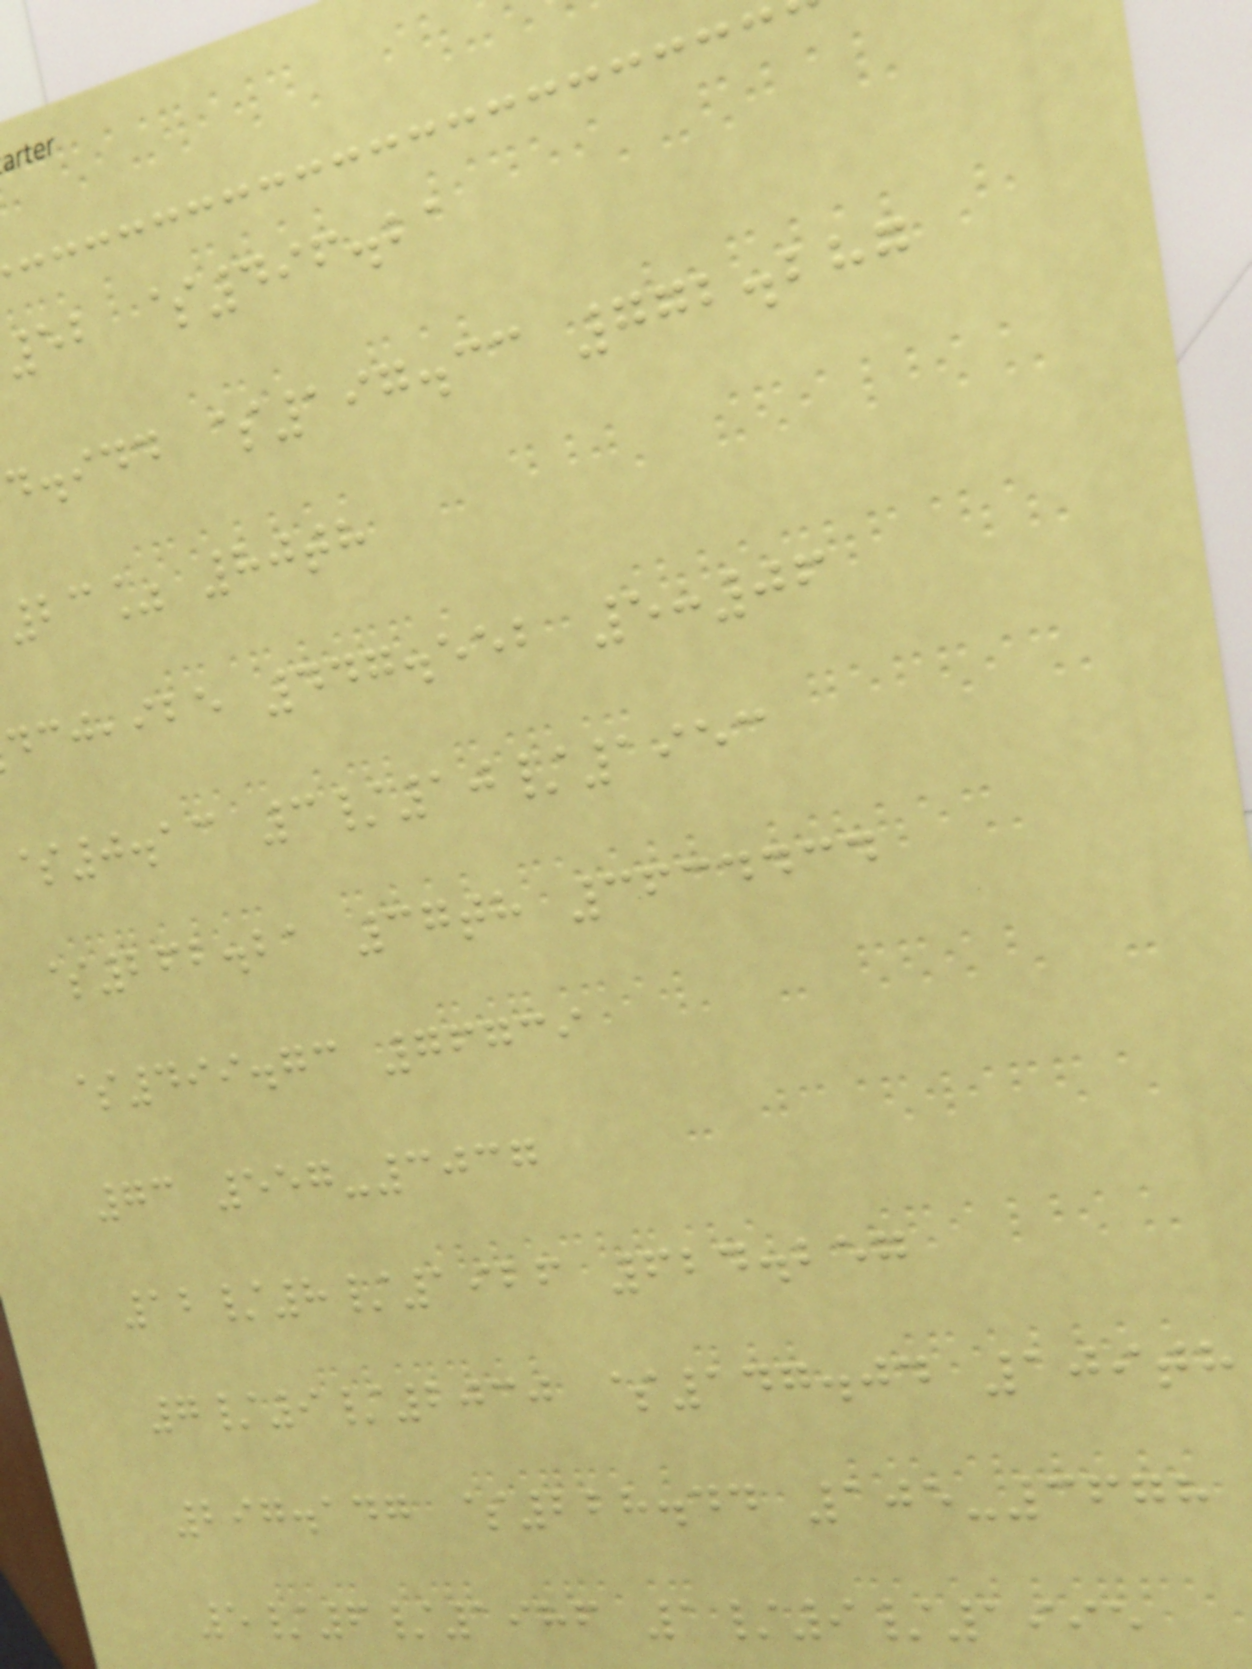52 $496.21
d.idd $197.33 772.287
23% 80th
,ibe 447.552 5:06
$0.13 3/10/1953
$262.21 37th 3634434
$499.73 76739
73 557-3037
12/8/1926 624.257
7/9/2030 $147.04 109th
297.147 $228.44 105-3678
5/6/1986 1/9/1995
